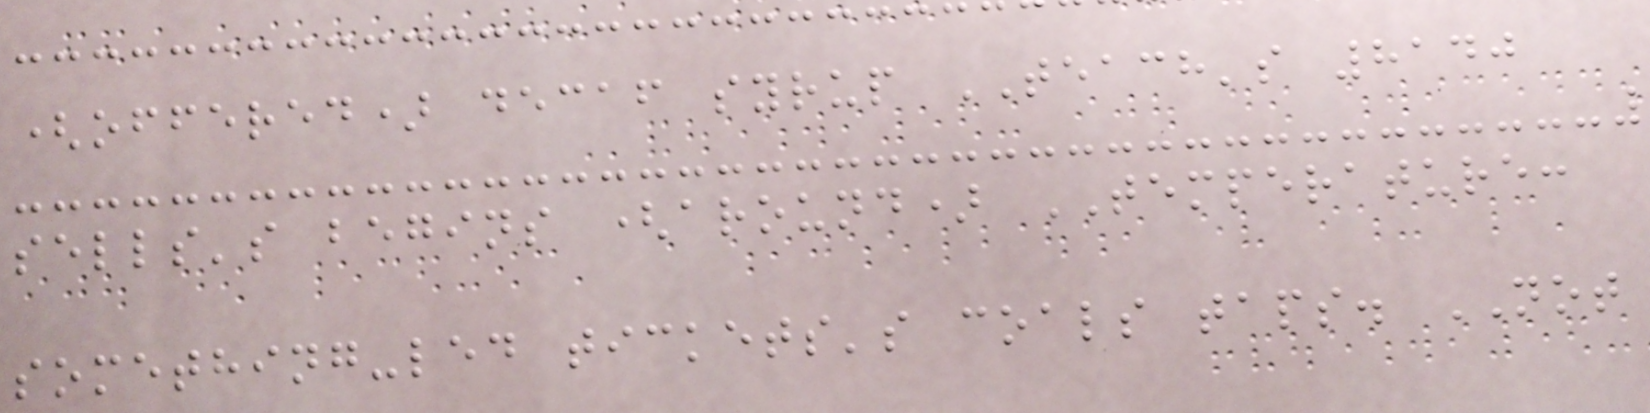(offered) decaf syrup TEACH's 8140
sells's begins (around) TEMPERATURE:
something-led tickets's coals taps. NOT
